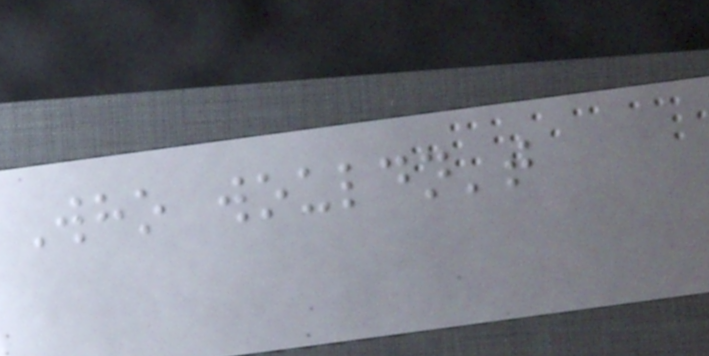Who wouldn't
